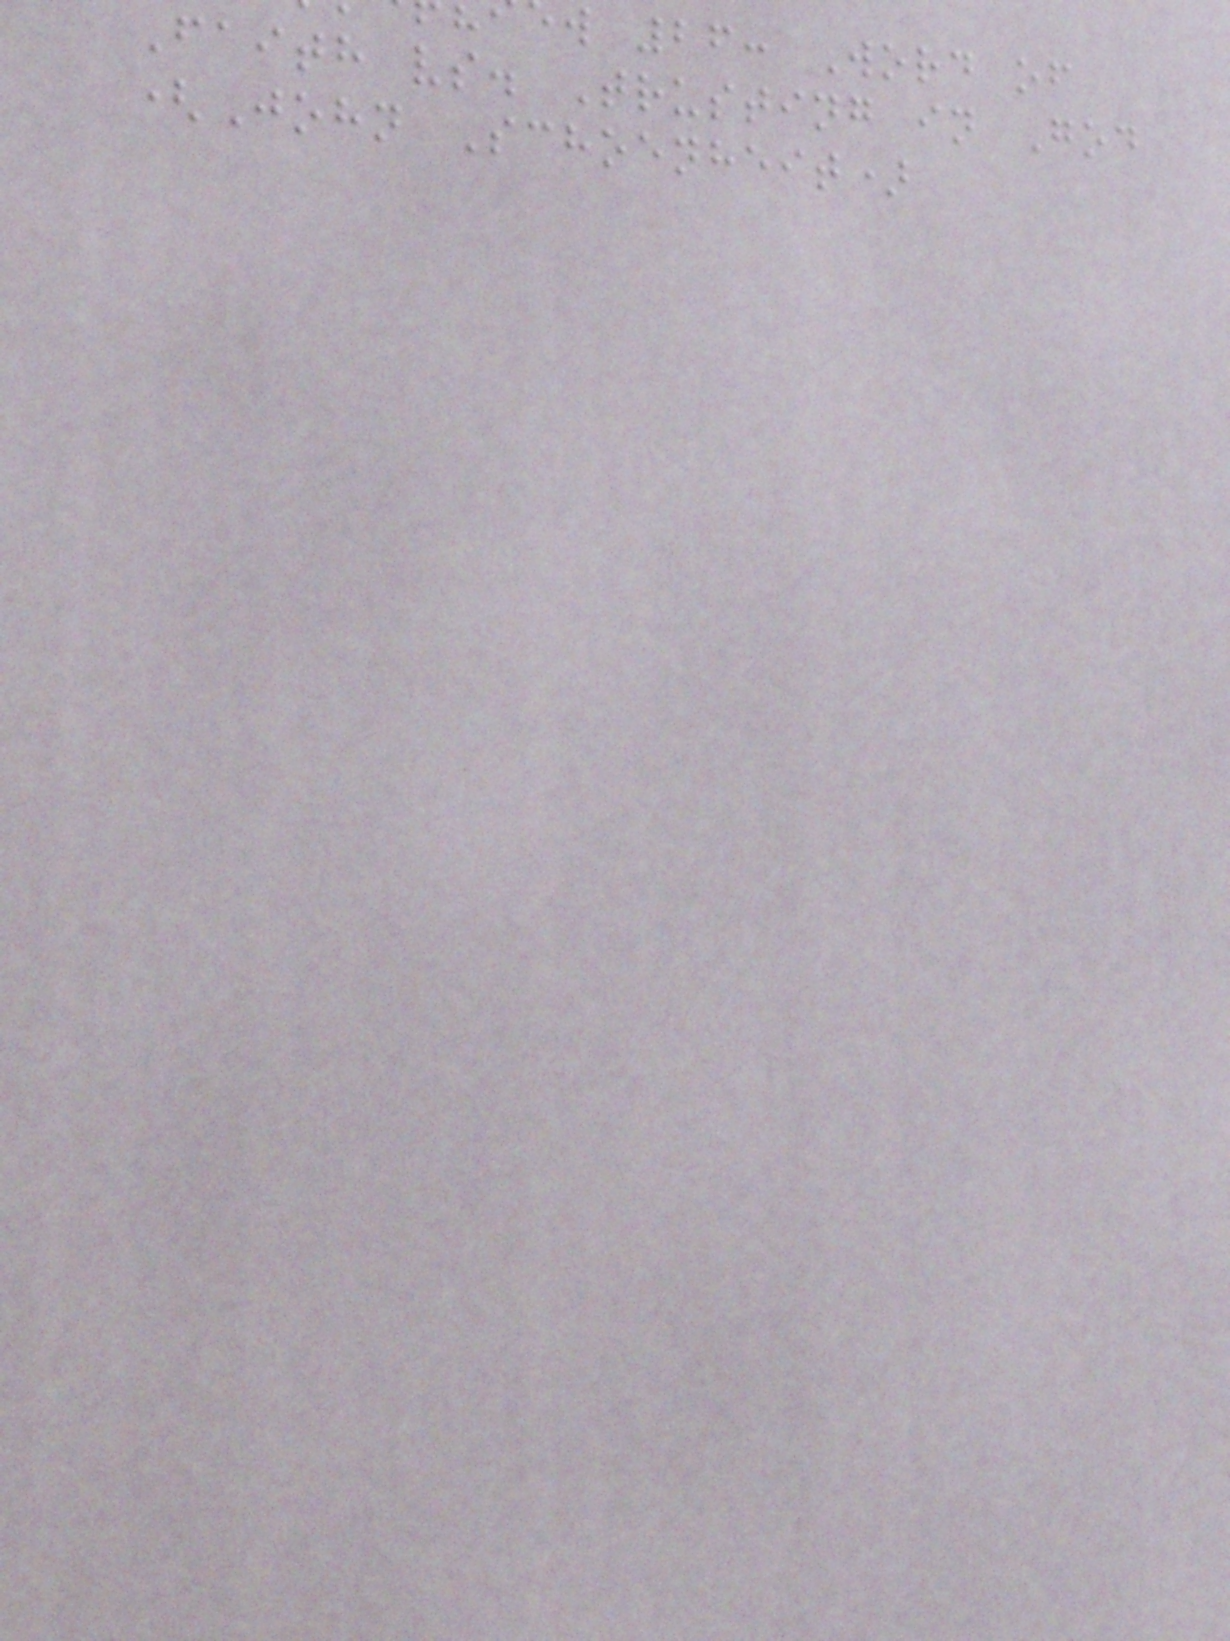w 26: Word of
Faith vs. Trusting in God
(John Schoenheit)
